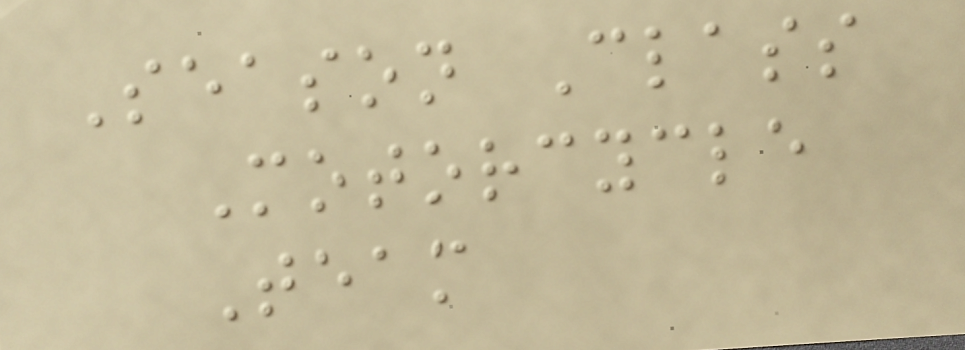Season Class
Motorcycle
Team
